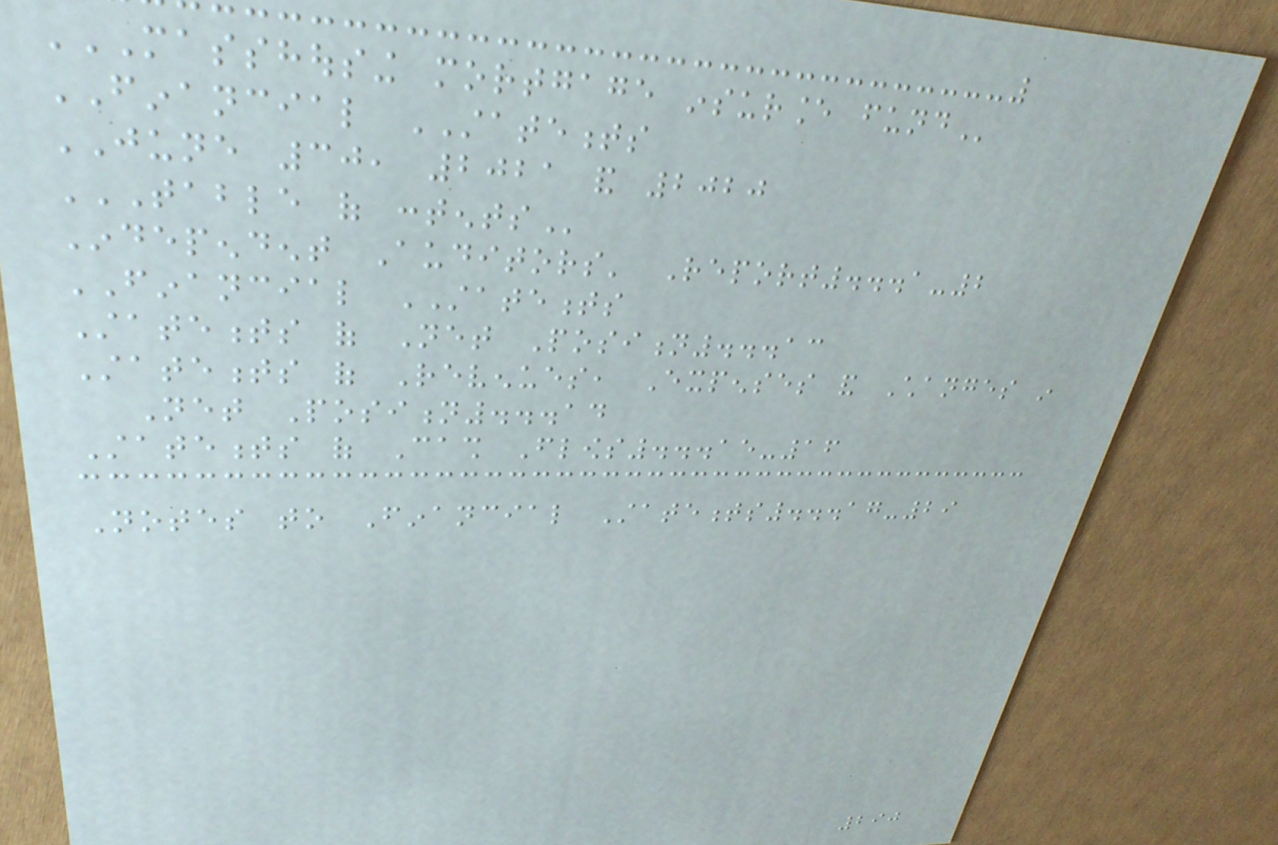MASSHOUSING MORTGAGE INSURANCE FUND
FINANCIAL STATEMENTS
JUNE 30, 2021 and 2020
TABLE OF CONTENTS
Independent Auditors' Report...1-2
FINANCIAL STATEMENTS
Statements of Net Position...13
Statements of Revenues, Expenses and Changes in
Net Position...14
Statements of Cash Flows...15-16
Notes to Financial Statements...17-29
290
